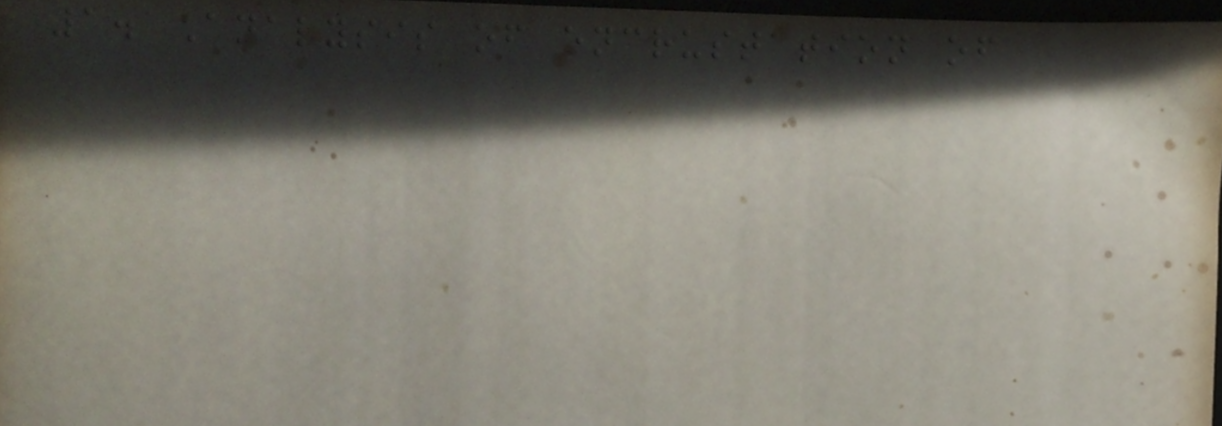1. Analysis of encrustation of
